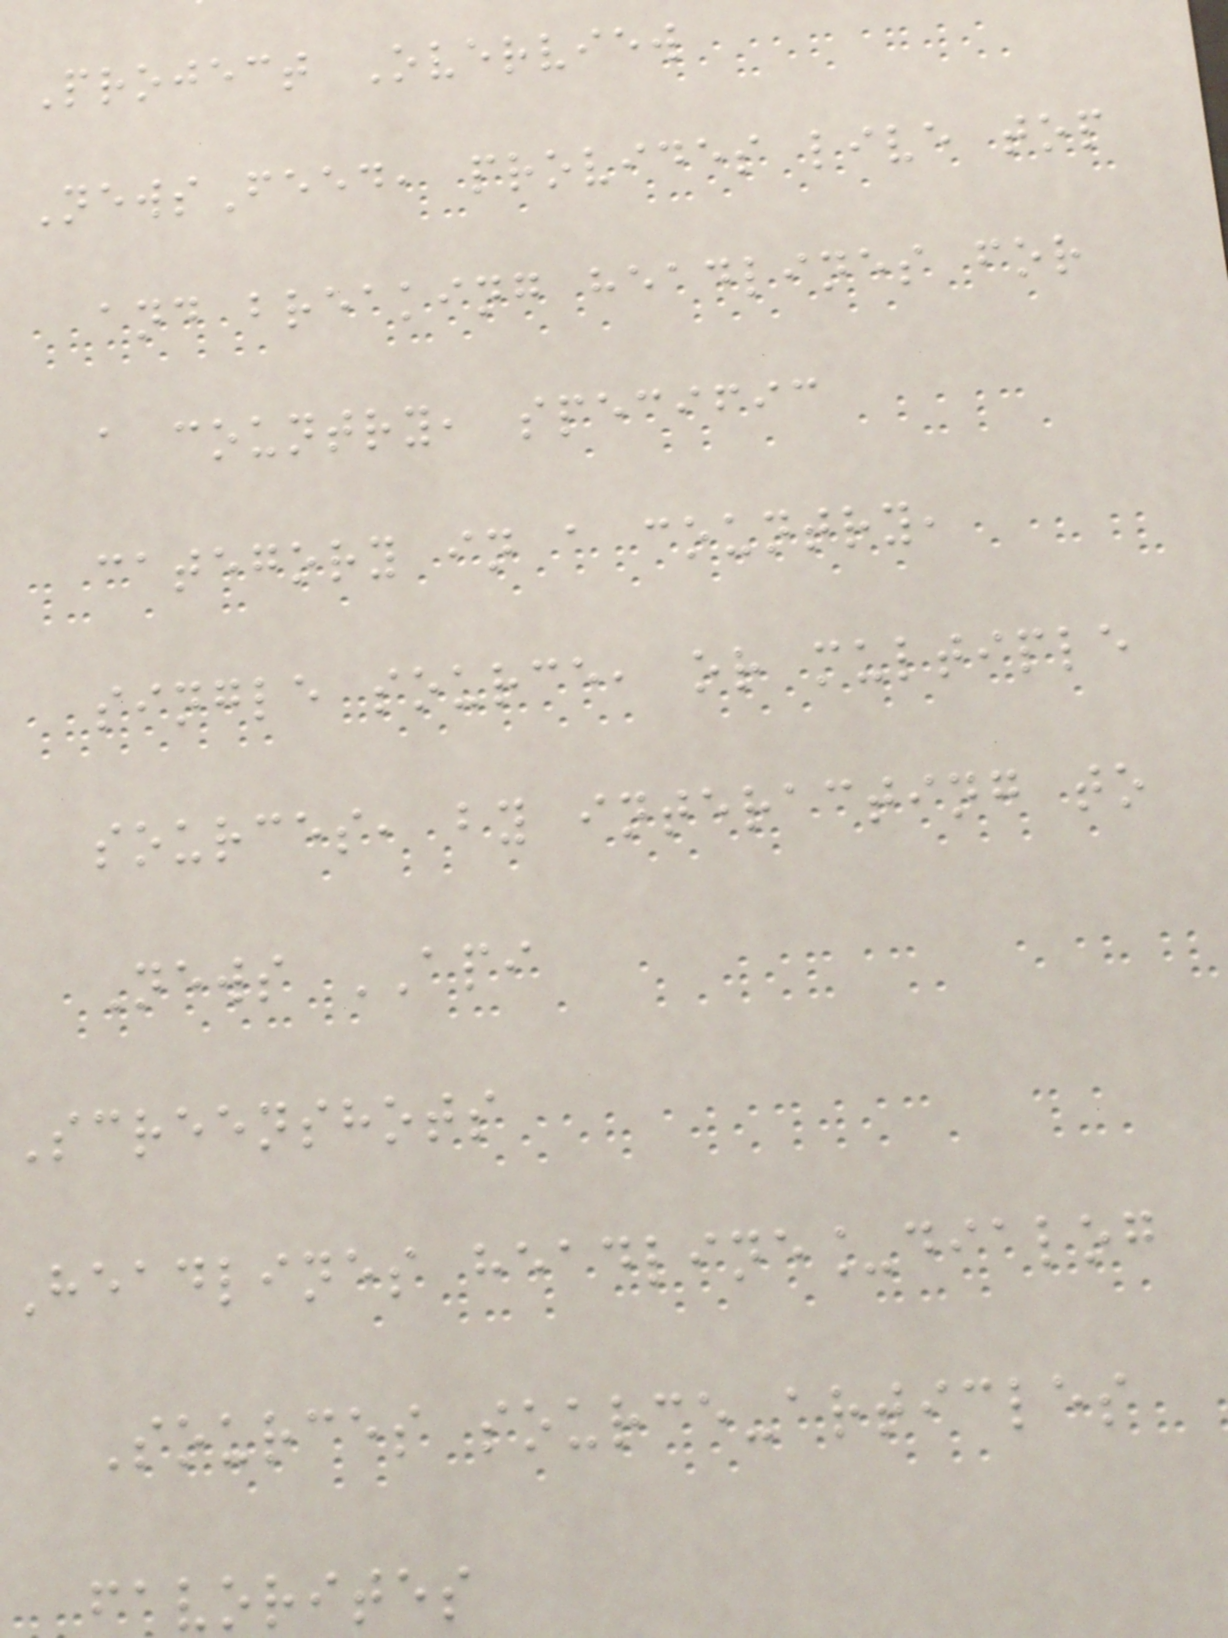Project Overview
NewsFeed, provides live top
and breaking headlines for
a country, specific
category in a country,
single source, or multiple
sources, by interacting to
News API
Screenshots
Headlines headline_dialog
Sources source-articles
favorites
